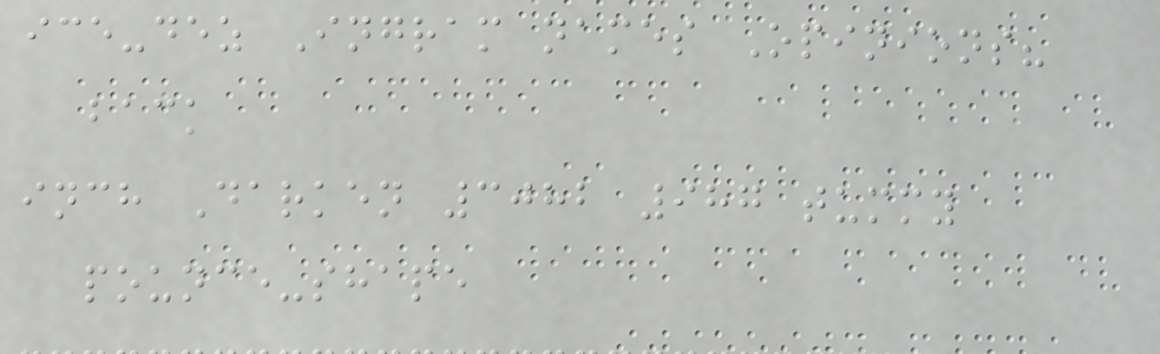ice-dez Ingram names Opinions?
back
inch Darken 3082 987 tummy
pounce-shape
